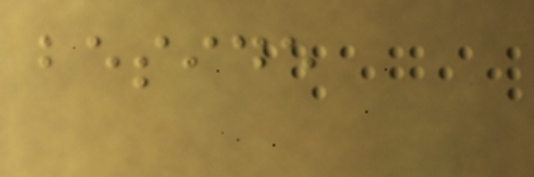beside
